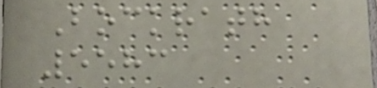Bockrath
5583
